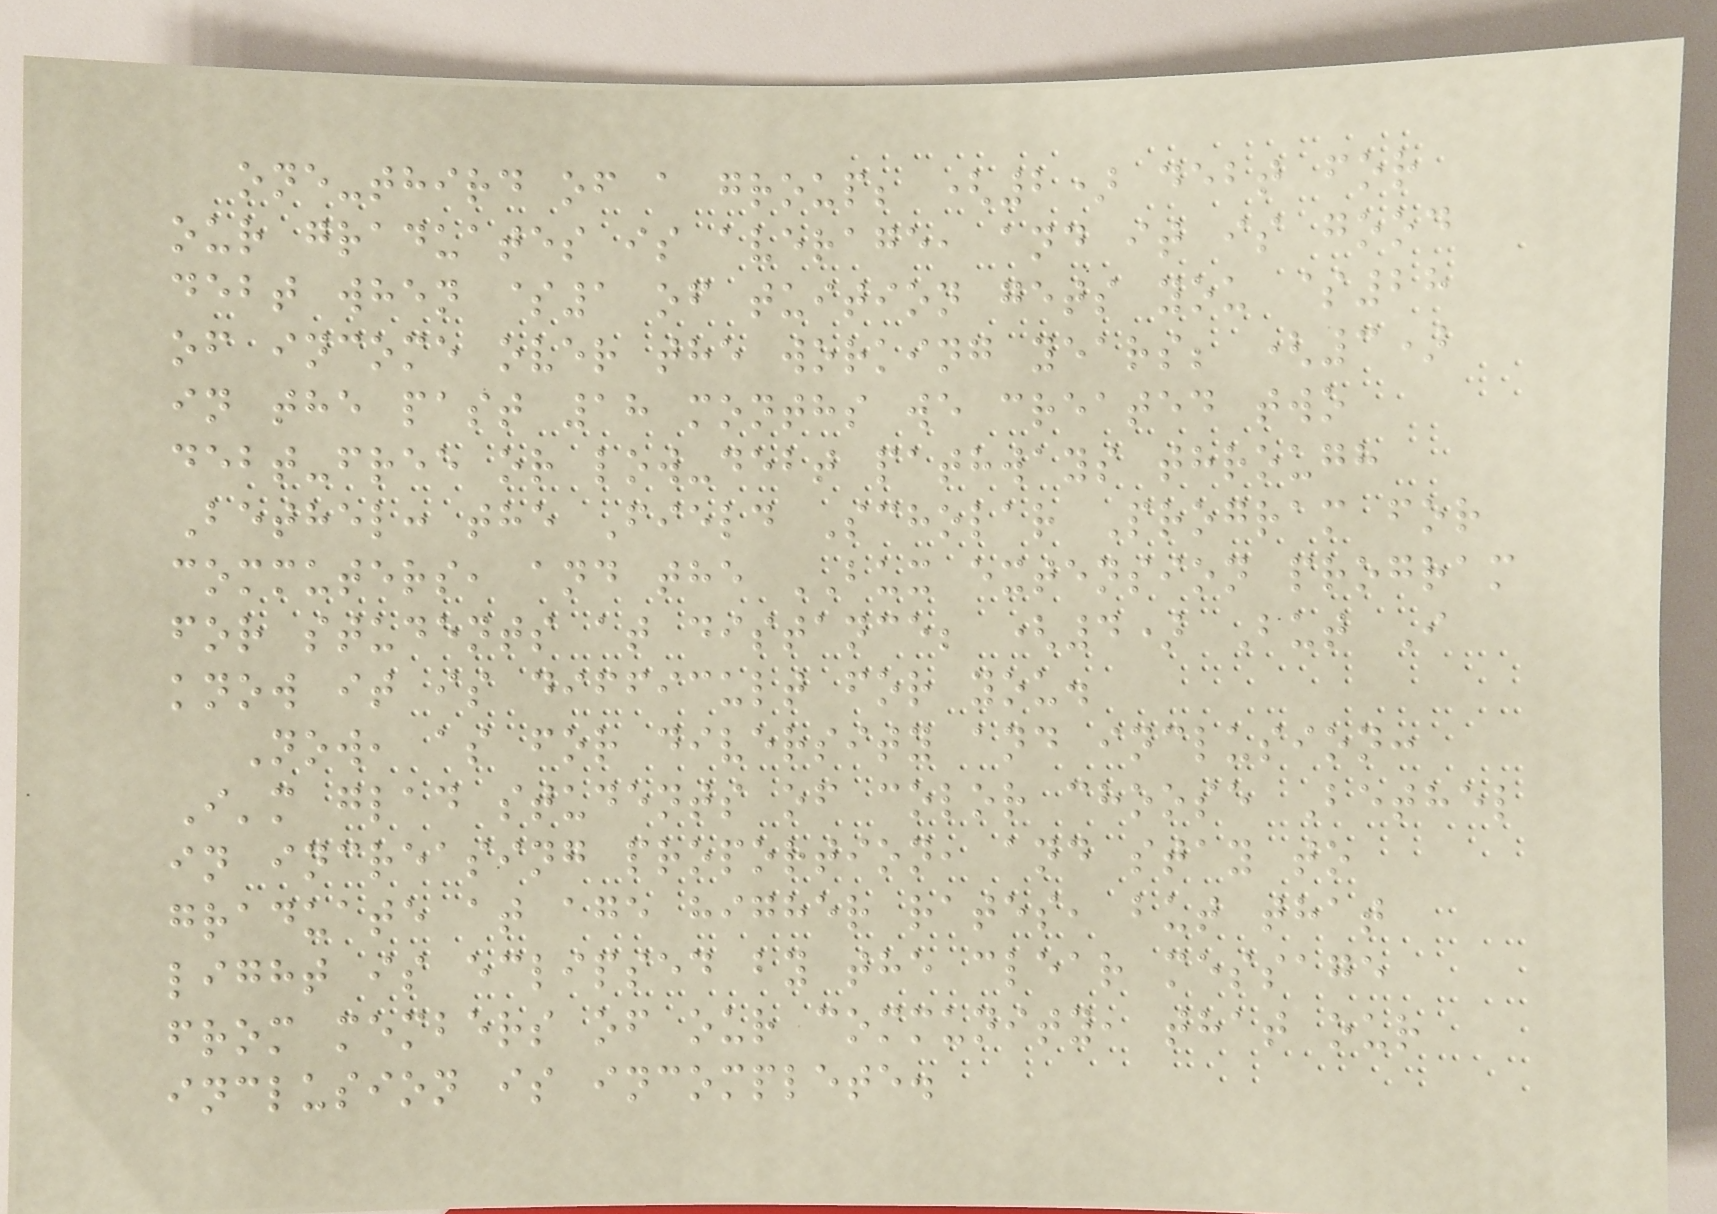one-third of a group; (2) debt for
our graduates is average, and it is good
debt when $1 of tuition gets you $28
of income over the working years; (3)
in the past 18 months we created two
debt-free or low-debt pathways through
Bethel: the Field Scholar Program for
commuters, and the BUX extension program
for students at distance; (4) But I
know it is difficult for you.
Now, as for diversity and inclusion:
I'm glad students of color choose Bethel
in increasing proportion, and stay to
graduate at age higher rates, but that
light is eclipsed by the clear message
from members of our community, that our
inclusion is incomplete.
